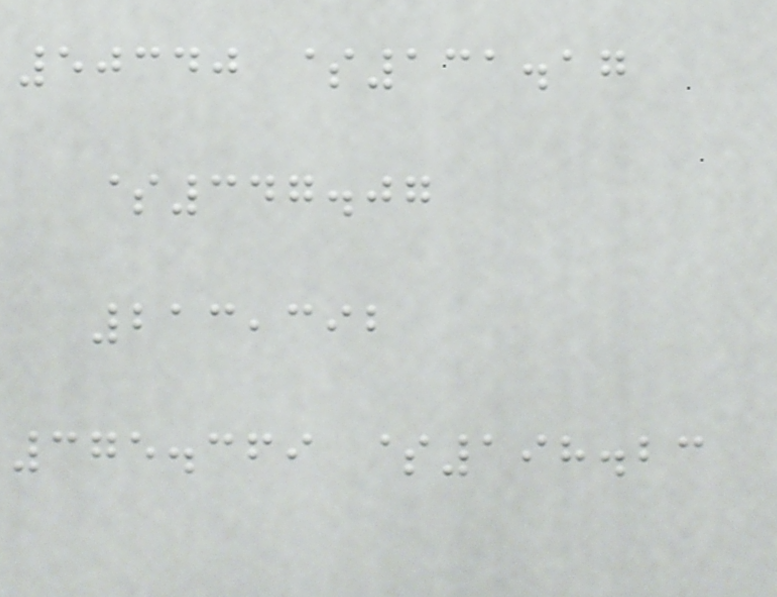50340 $131.17
$347.07
213,392
375.369 $198.23
